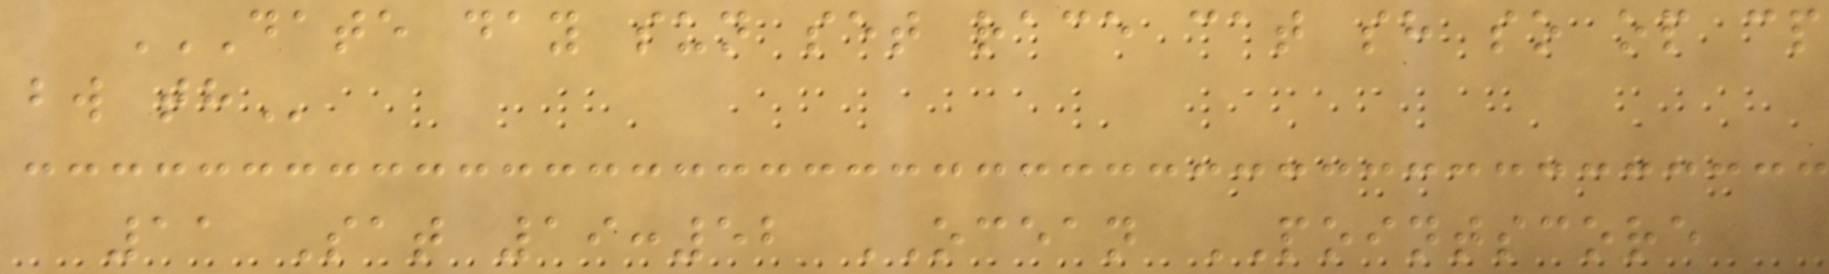DATE DAY SUN SET RACE CAT SH SO OP CP
BW TH
11 Sat 19:52 OCEAN POINTSCORE
